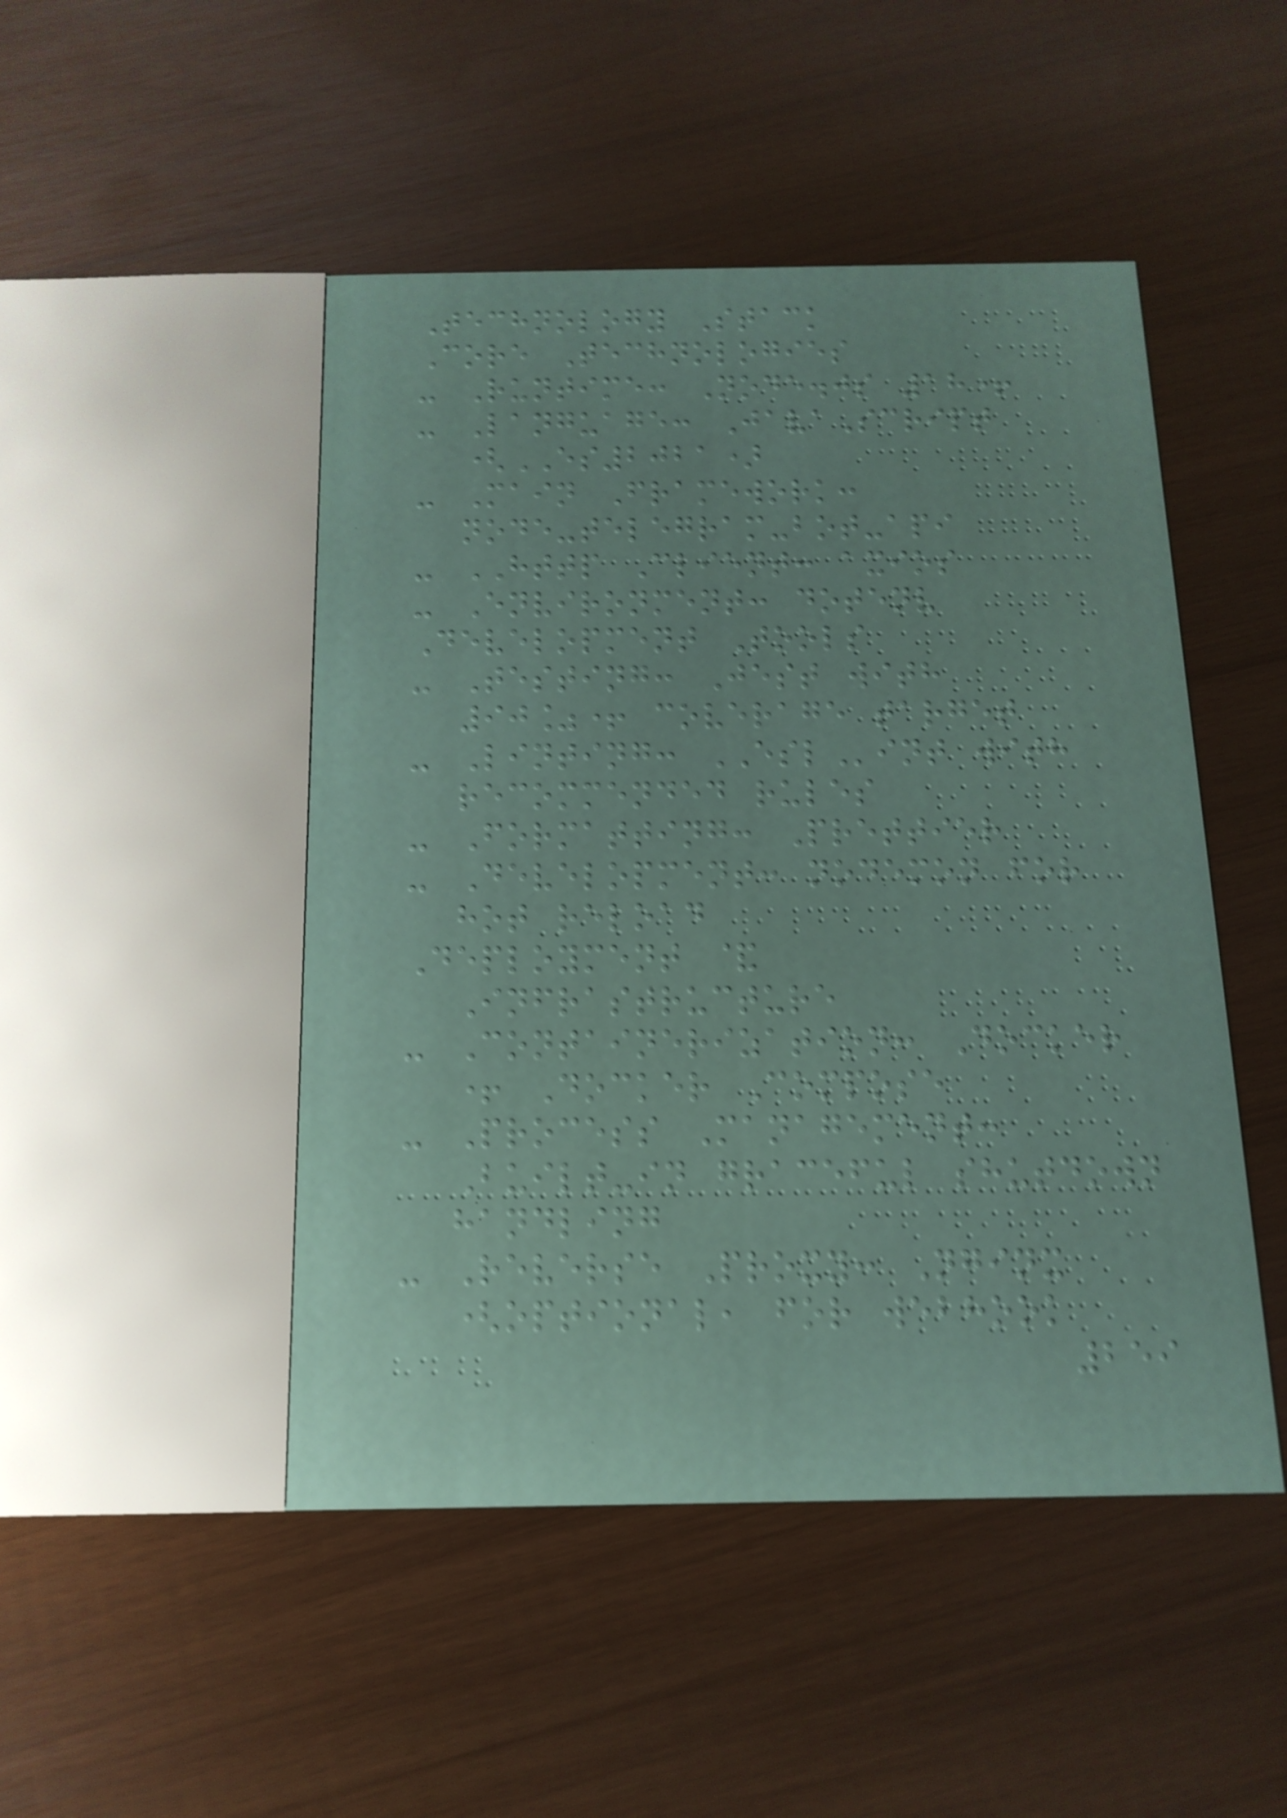Technology Stack
Core Technologies
- Runtime: Node.js 18+
- Language: JavaScript
(ES2021)
- Main Framework:
node-telegram-bot-api
- HTTP Client: axios
- Environment: dotenv
Development Tools
- Testing: Jest with
90%+ coverage target
- Linting: ESLint with
recommended rules
- Formatting: Prettier
- Development: nodemon for
hot reload
Deployment &
Infrastructure
- Containerization: Docker
+ Docker Compose
- Process Management:
Built-in graceful shutdown
handling
- Reverse Proxy: Nginx
(optional, for webhook
259
